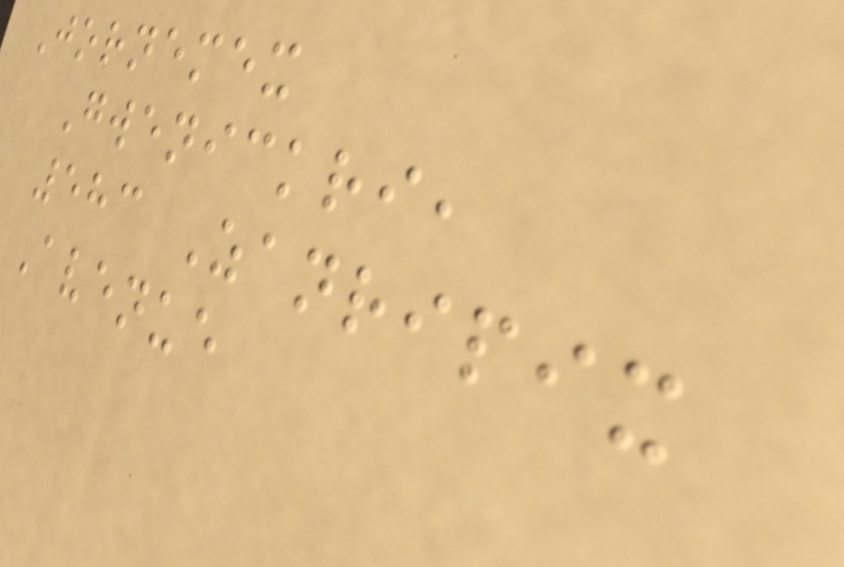Jornemex
Gwenickri,
583 Zanripix
Avenue
